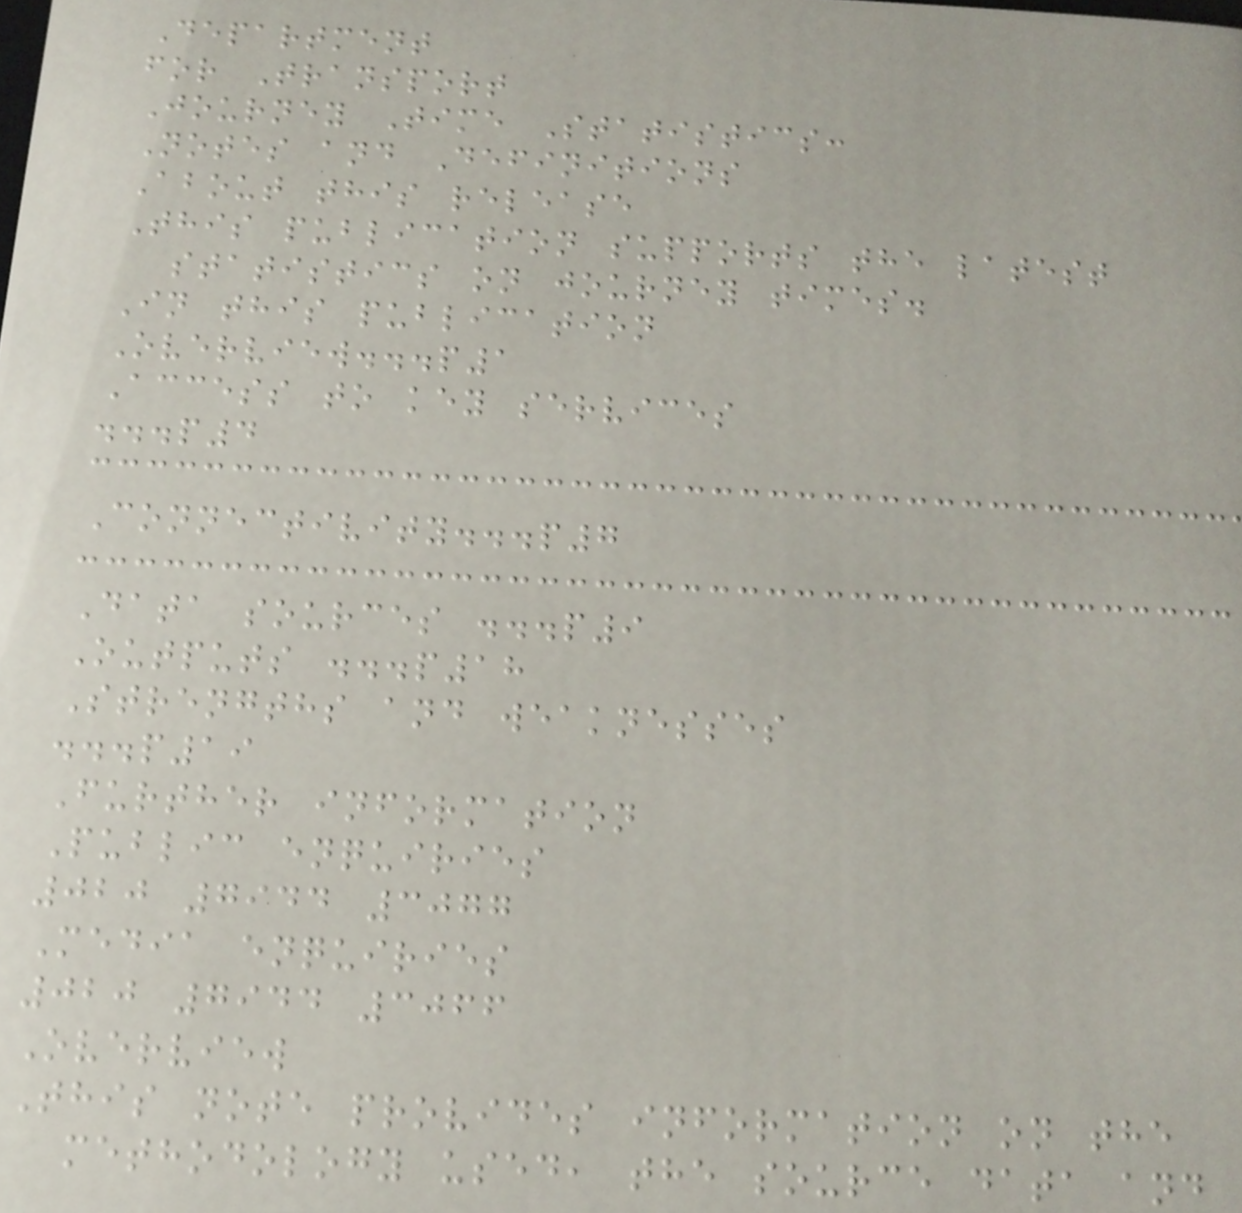Department
for Transport
Journey Time Statistics:
Notes and Definitions
About this release
This publication supports the latest
statistics on journey times.
In this publication
Overview...p1
Access to key services
...p4
Connectivity...p7
Data sources ...p9
Outputs ...p18
Strengths and weaknesses
...p19
Further information
Public enquiries
020 7944 3077
Media enquiries
020 7944 3066
Overview
This note provides information on the
methodology used, the source data and
